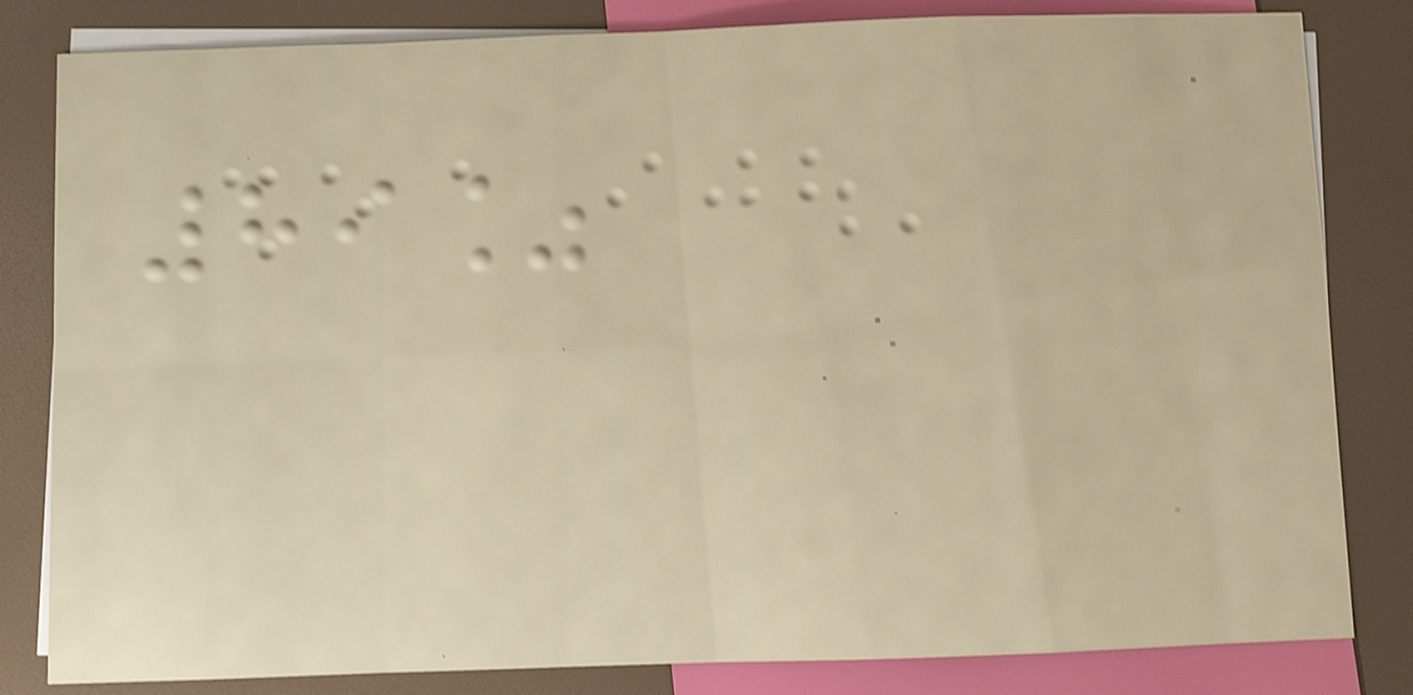89%
